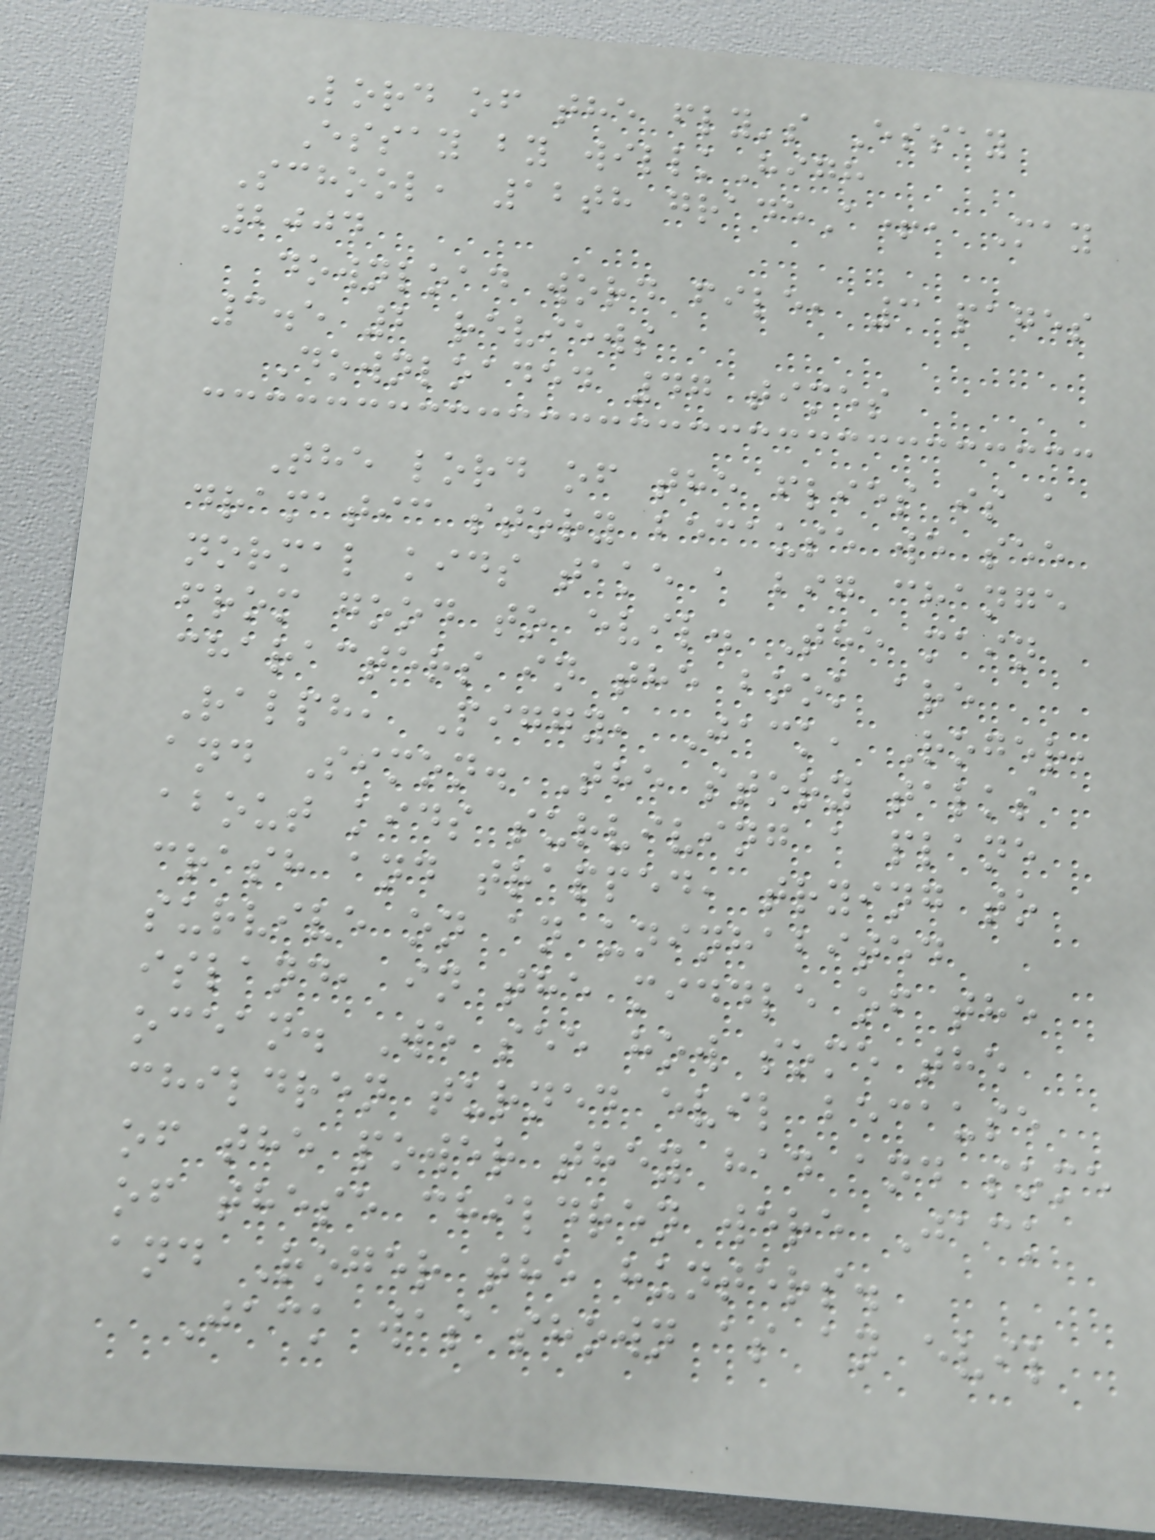Lord of the fly's Essay
Essay by willkHigh
School, 12th gradeA+, May
2004
download word file, 3 pages
3.5 2 reviews
Downloaded 47 times
The lord of the flies is a
dramatic story because we see
normal kids take a big change
from good to evil. The main
characters in the book are
Ralph, Piggy, Jack, Roger,
and Simon. The story talks
about kids surviving a plane
crash and trapped, trying to
survive on an uninhabited
island, in the middle of the
ocean. We see how some the
children turned evil because
of the power they had and some
of these children were Jack
and Roger the hunters.
Jack was shown as an evil
